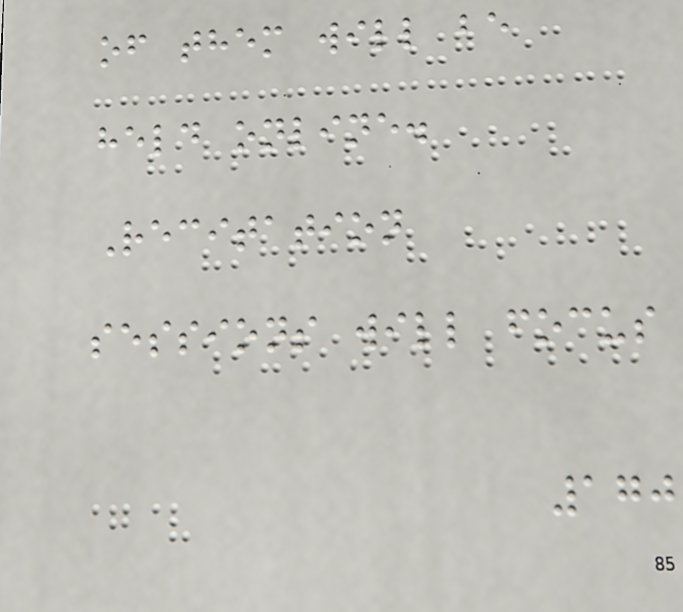of them will be
held online.
Recitation
sessions will focus
170
